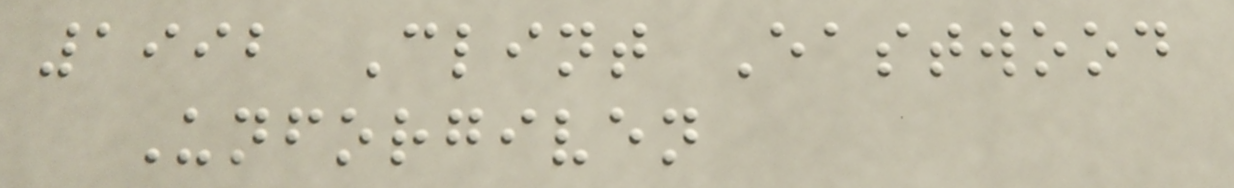1992 Clint Eastwood
Unforgiven
